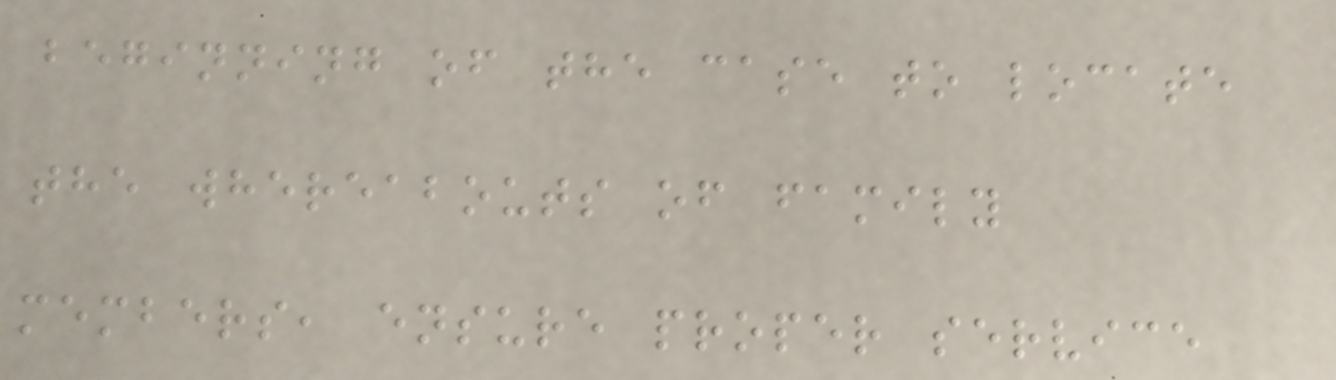beginning of the case to locate
the whereabouts of family
members, ensure proper service
